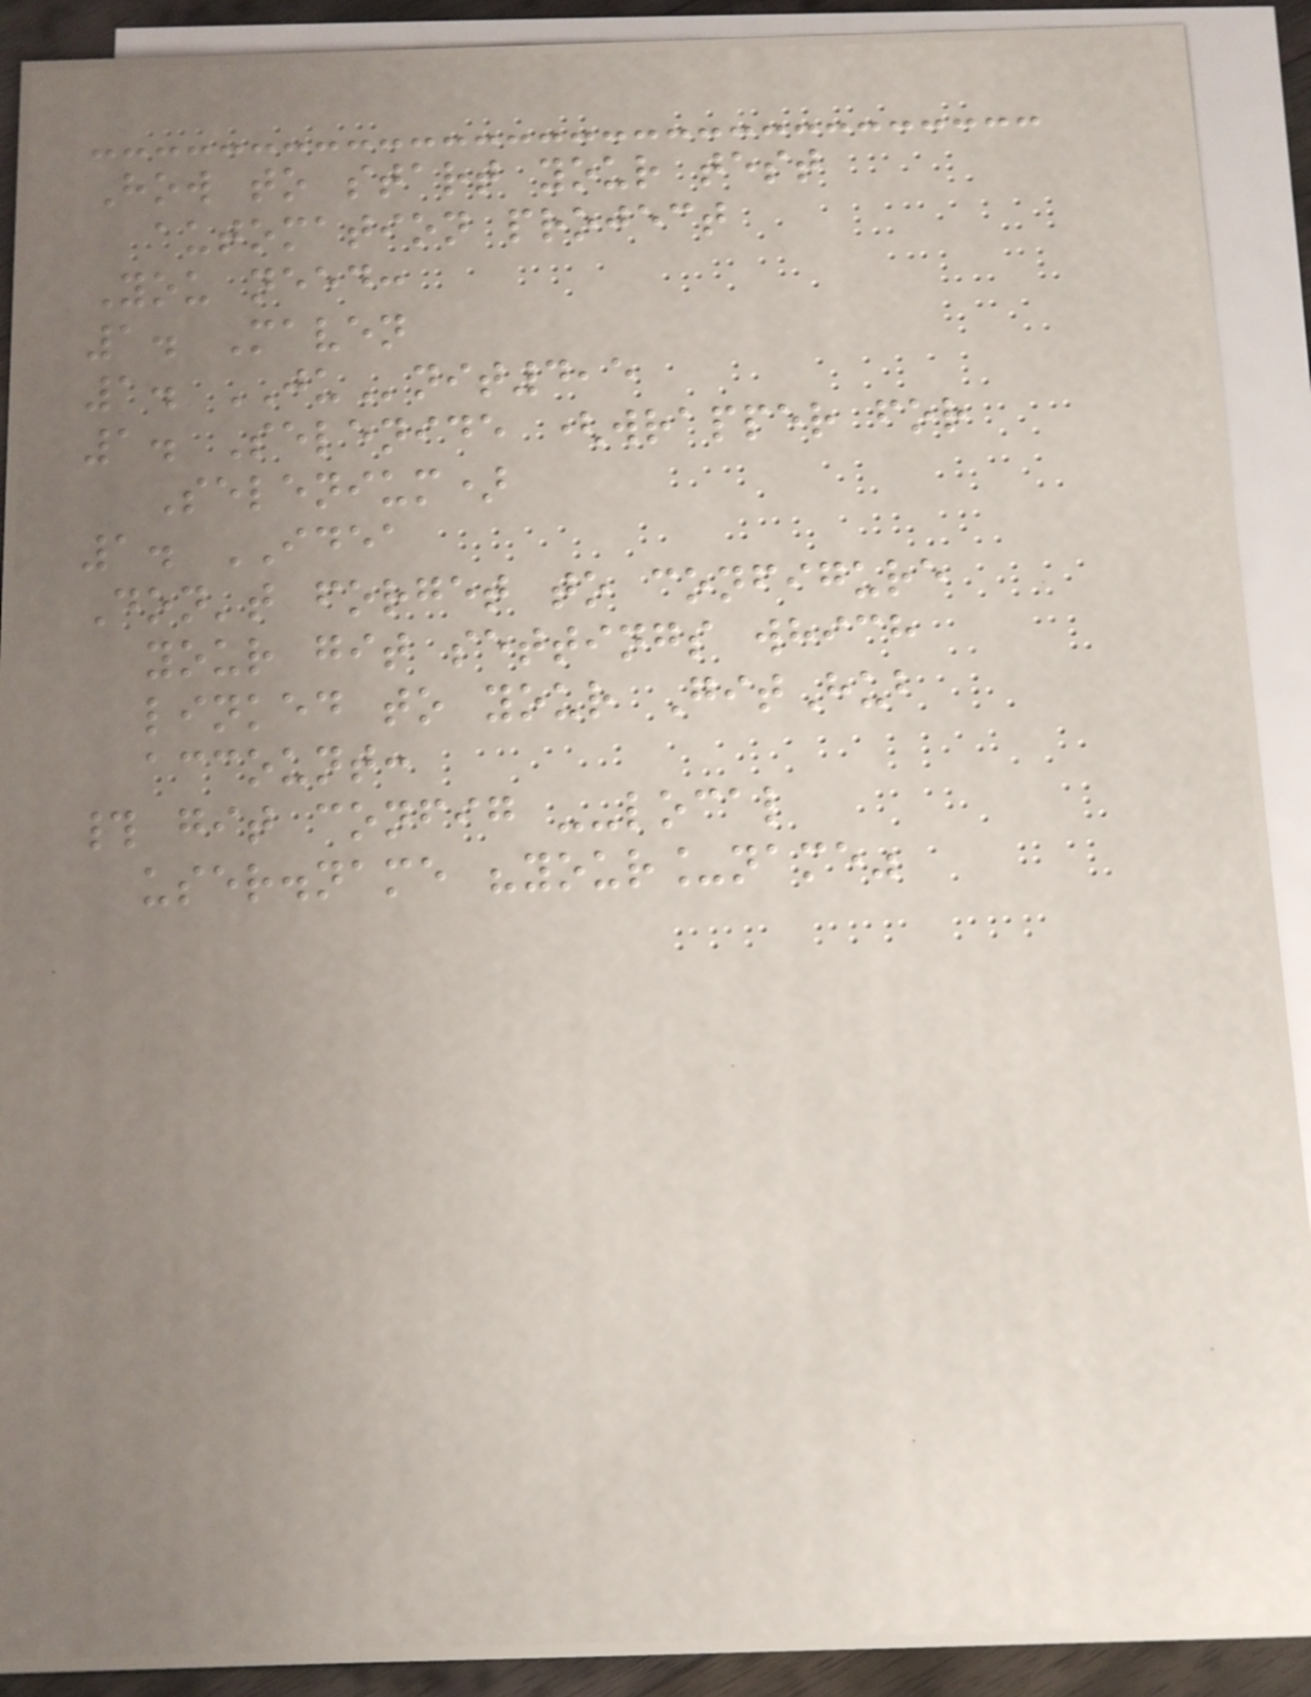How to start your test
automation project
You need:
1. Maven
1. JUnit4,5
1. Selenide (wrapper for
Selenium)
1. IDEA
Don't forget to configure
your git settings which
linked to your GitHub
account:
# git config --local
user.name "your_name"
